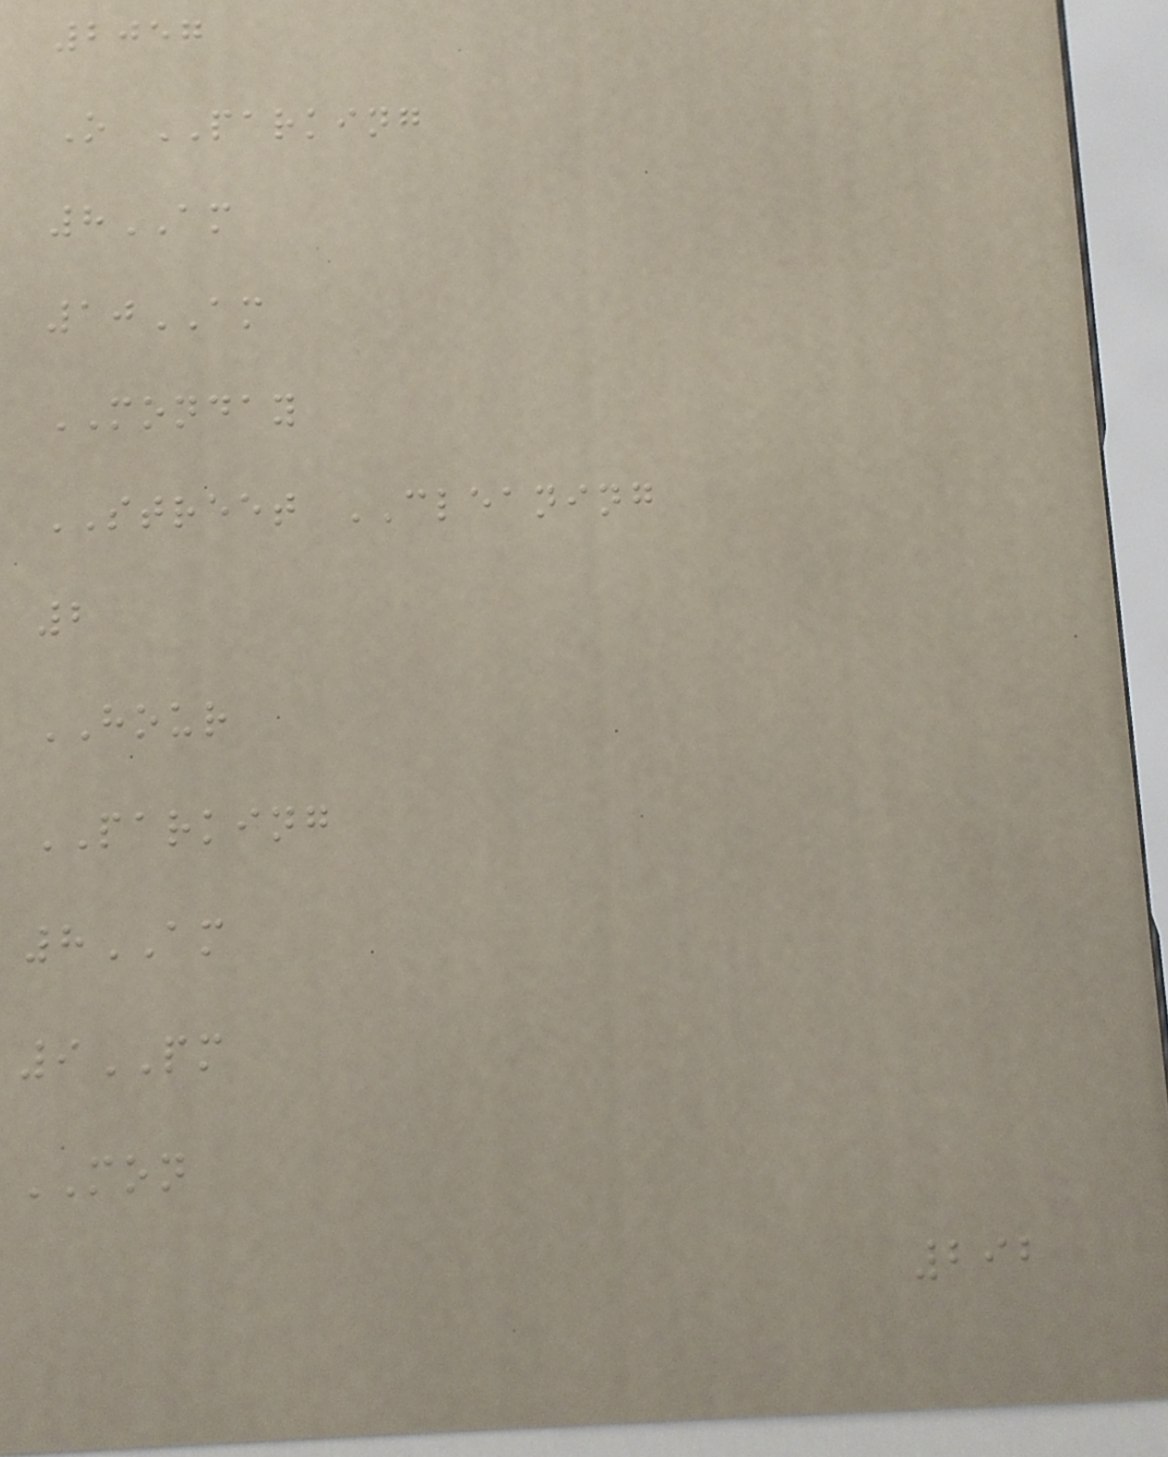2057
O PARKING
8AM
10AM
MONDAY
STREET CLEANING
2
HOUR
PARKING
8AM
9PM
MON
292
